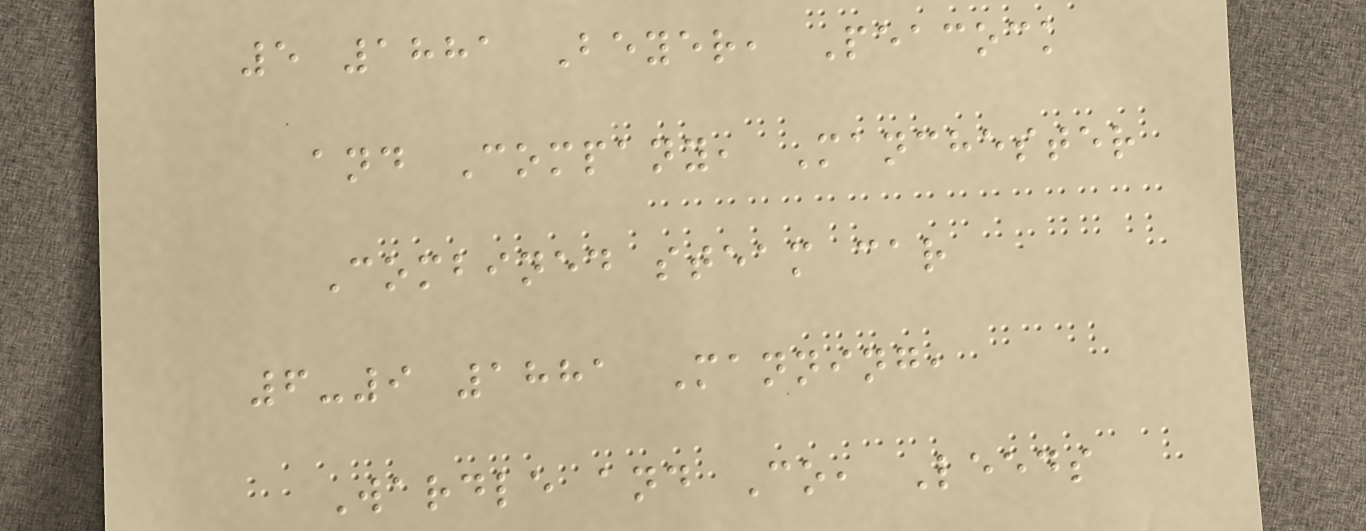5 1881 Beyer, Peacock
and Company, Manchester
Combined steam car
6-9 1881 Manning,
Wardle and Co, Leeds
